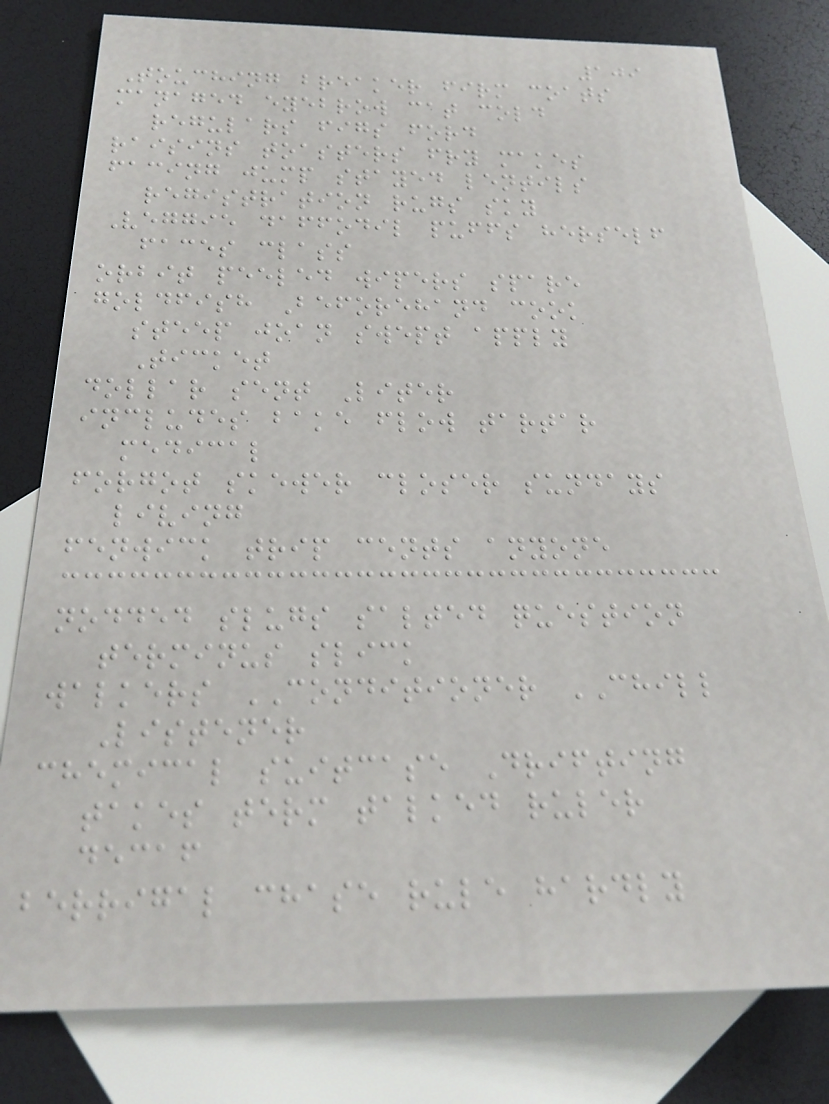109
Touching breaker firm coats
managed eyebrow cat cold
regulars figs ford
raisins toasters fry makes
facing jump stayed lentils
registration rugs sky
Veggie daffodil puffs herself
faces class
orbit peeled wipers spare
goldfish Beforehand cook
steep joan swept apply
Ticket
dollar sent Liter
includes bake flow tartar
medical
forgot skewer closer sundays
living
fenwick trip cents anyone
nodded slugs salted question
terminus slick
walkers CONDITIONER CHILL
Listener
chemical suitcase Drifting
takes term talked ruler
decaf
berrigal chase rule hardly
